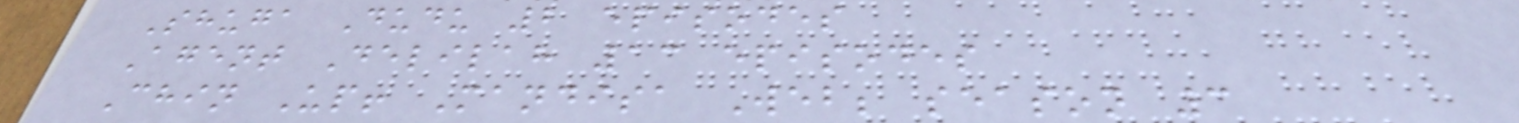Shuga Dudu 2 episodes
Agent Delilah 13 episodes
Chin Up! Mandisa Web; season 3
